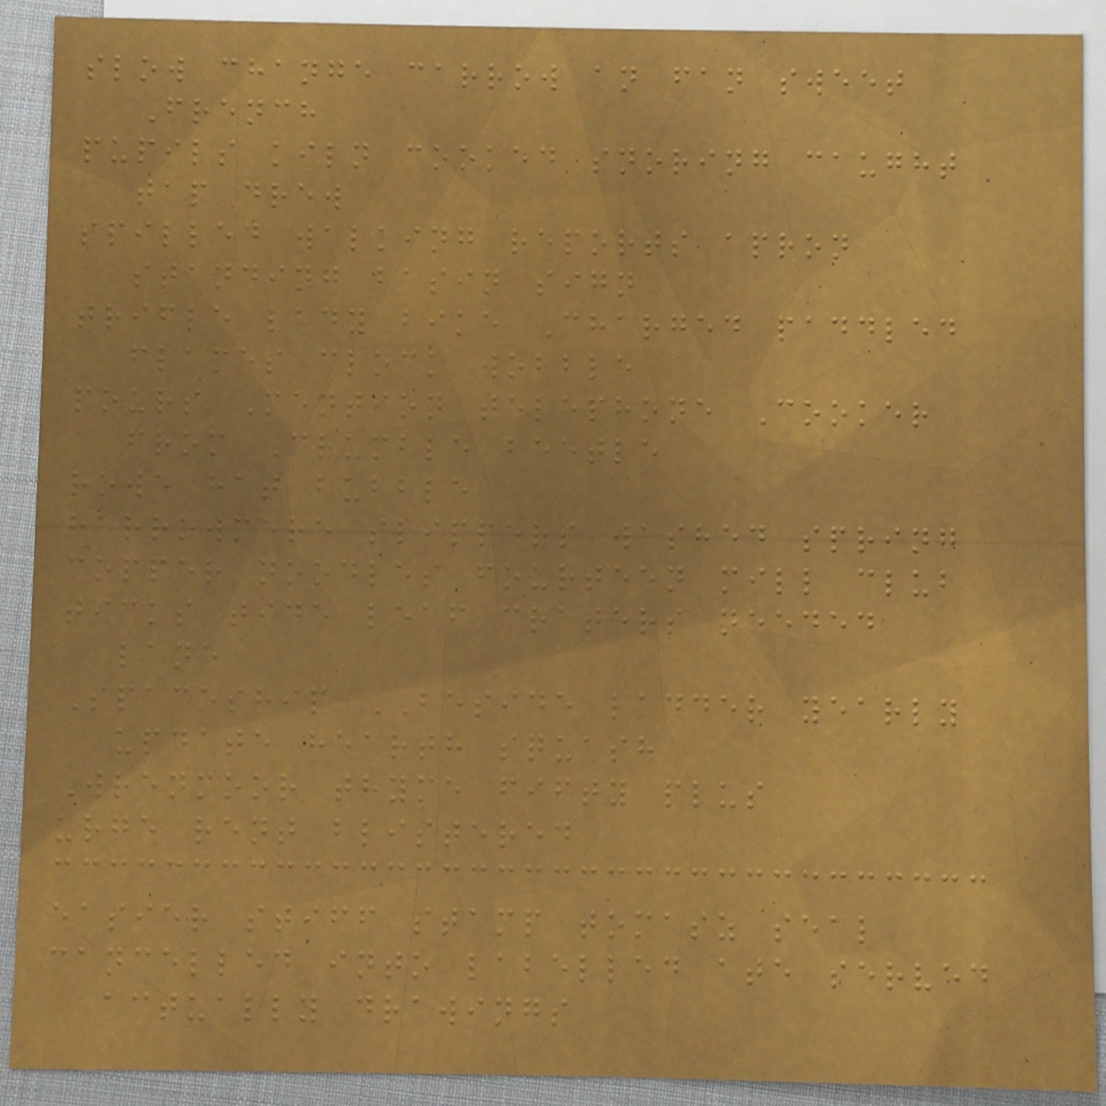slow change carrow an fan sweet
French
pupils kiln cooked snoring caught
tap drew
spilled walking reports apron
standing basin sign
trifle lady bike Charged paddled
flames clock wobble
pours Mention telephone Cooker
from Crumble beetle
rowe hat bubble
harrowmere slippers washed spring
copper noodles fourteen mill club
ticks tide leaf craters needed
lane
Spaceship BESIDE ladder yearly
update hearth squash
Wrenmoor thyme fifty plus
urge rent blistered
easier stiff stamp tomasz seal
cancelled into labelled ate served
actually drawings
